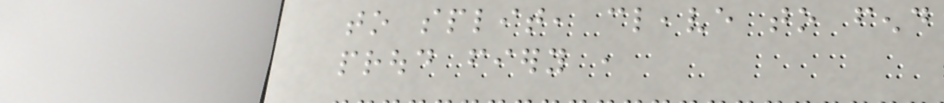to split, cleave to fend
proud fiery ,
